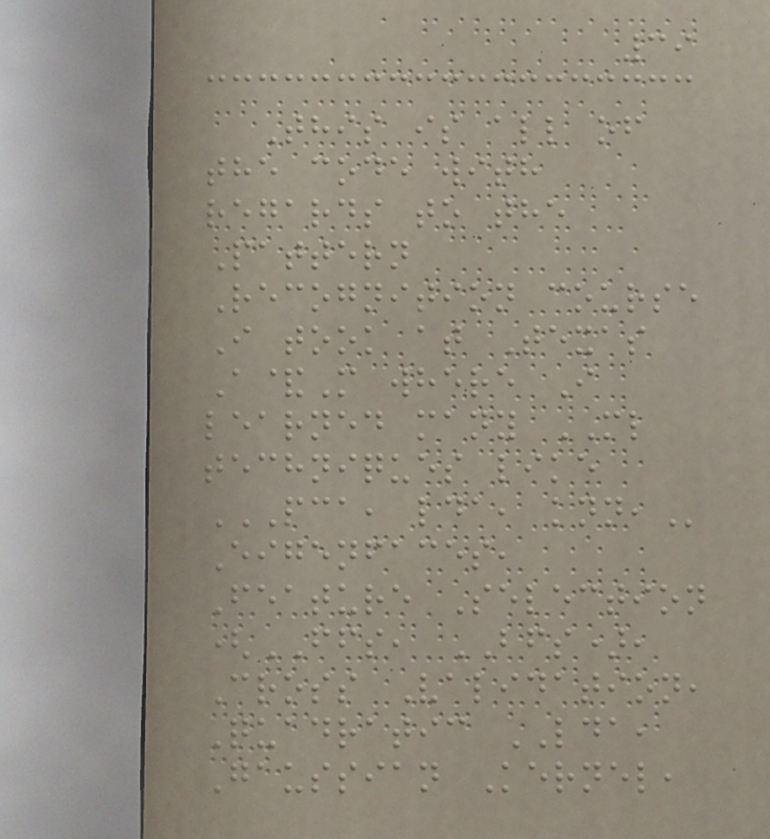39
This is all of
the code with
regards to the
Pattern
Recognition course
I took at Texas
A&M where I
learned many ML
techniques like
PCA, LDA, KNN,
Eigenfaces,
Feature Selection
(FFS, BFS),
Cross Validation,
Quadratic LDA,
Gaussian Kernel,
